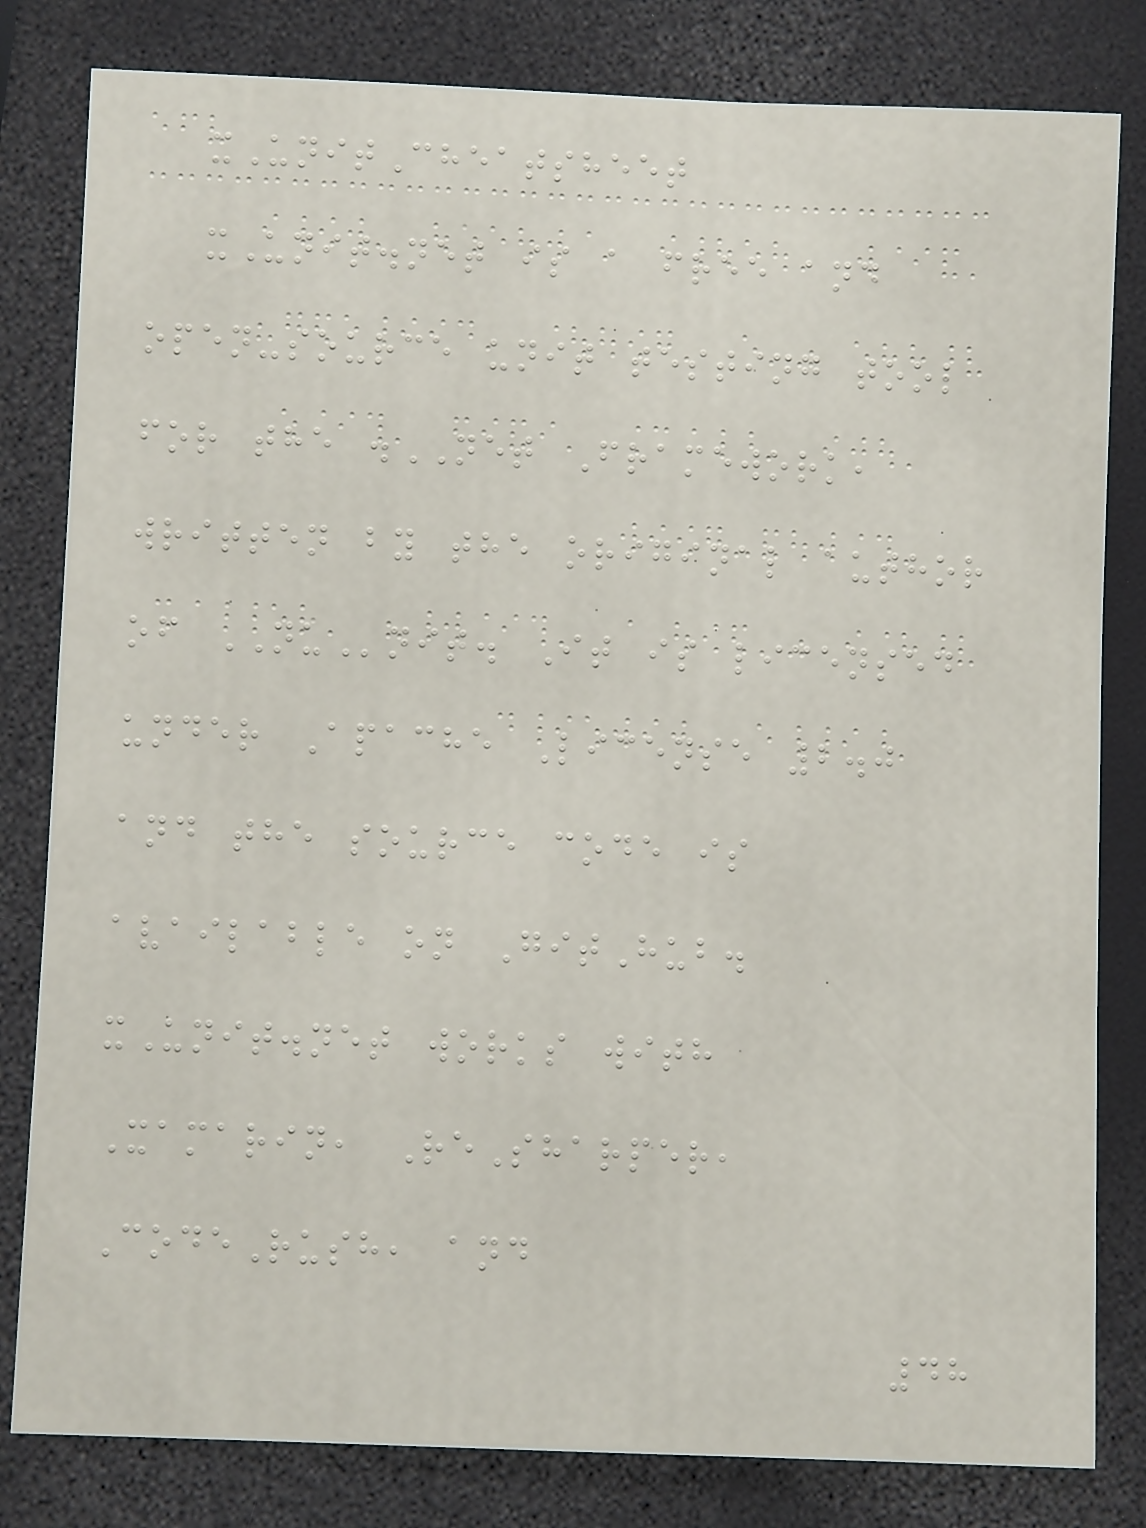xUnitCheatsheet
xUnit.net is a free and
open-source unit testing tool
for the .NET Framework,
written by the original author
of NUnit. It is licensed
under Apache License 2.0
and the source code is
available on GitHub.
xUnit.net works with
Xamarin, ReSharper,
CodeRush, and
48
